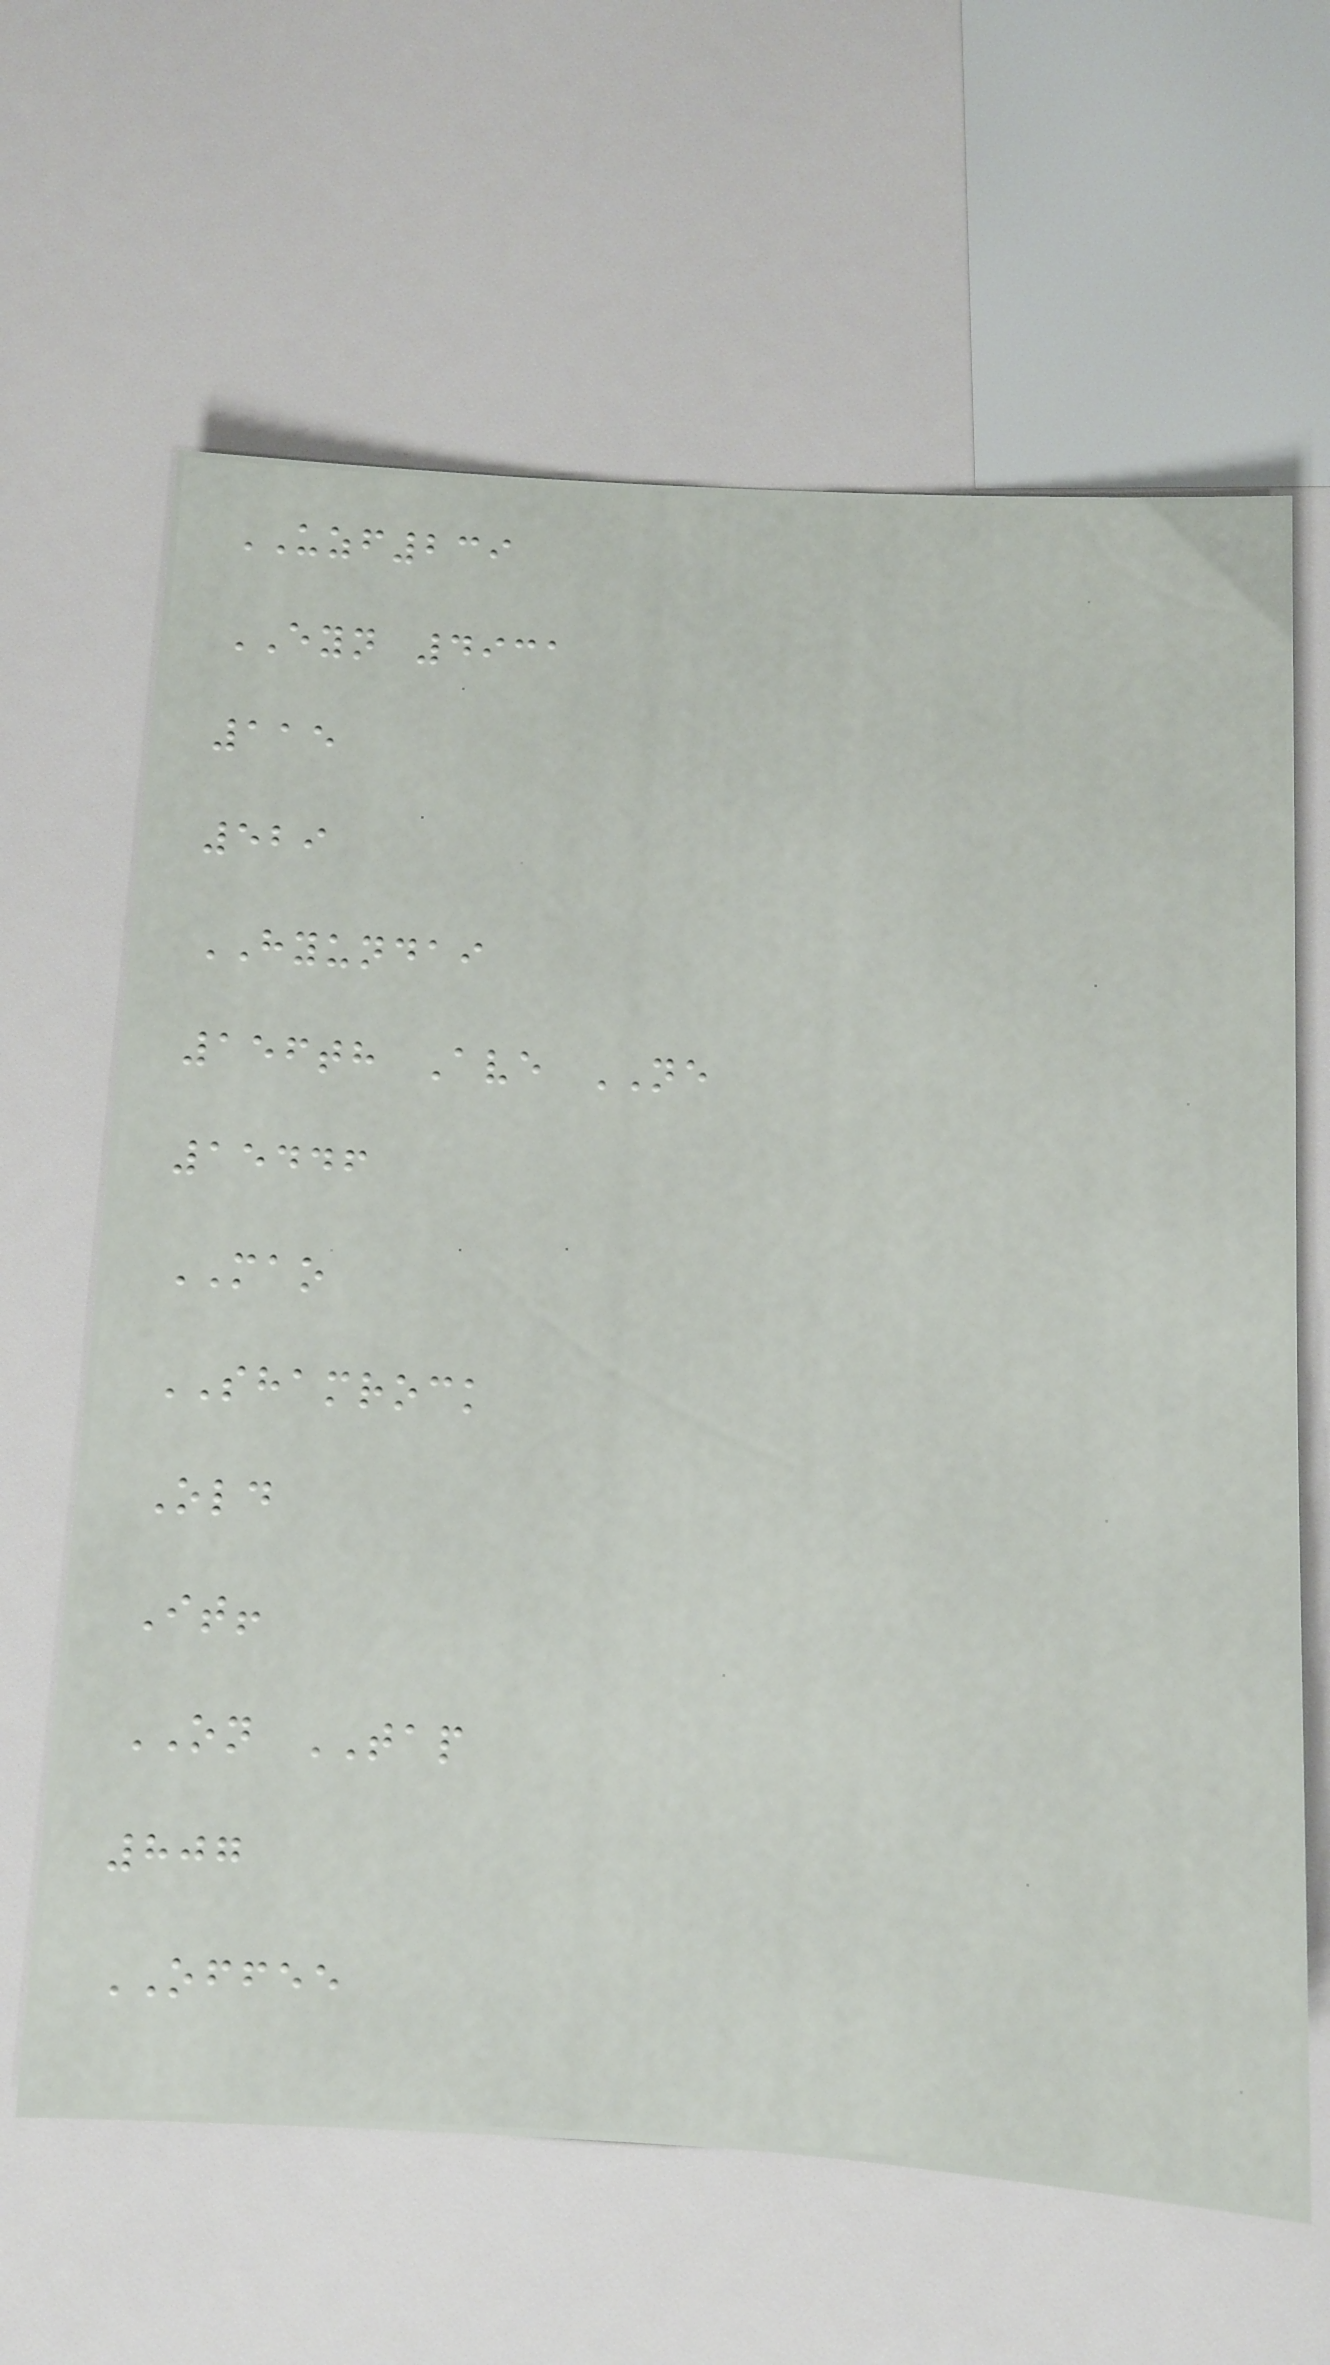UZF239
EYN 4931
115
529
HYUNDAI
156th Ave NE
15446
MAO
SHAMROCK
Old
It!
ON TAP
807
OFFEE
